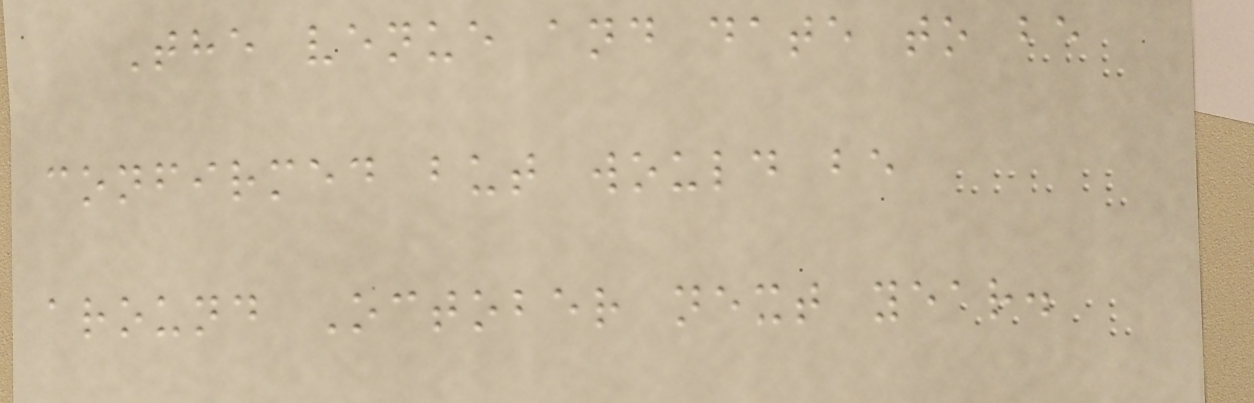The venue and date to be
confirmed but would be
around October next year.
